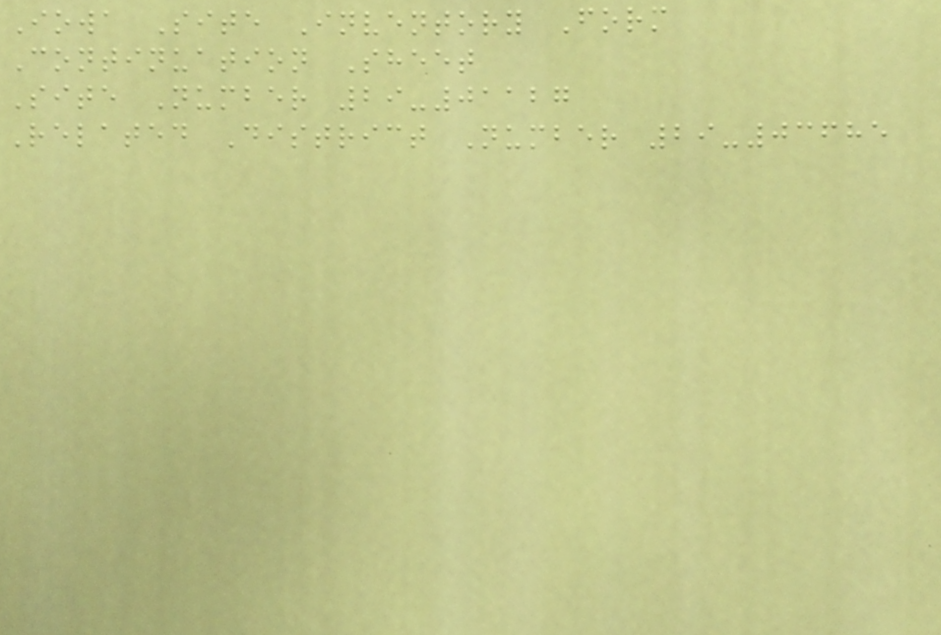Iowa Site Inventory Form
Continuation Sheet
Site Number 29-01127
Related District Number 29-03685
